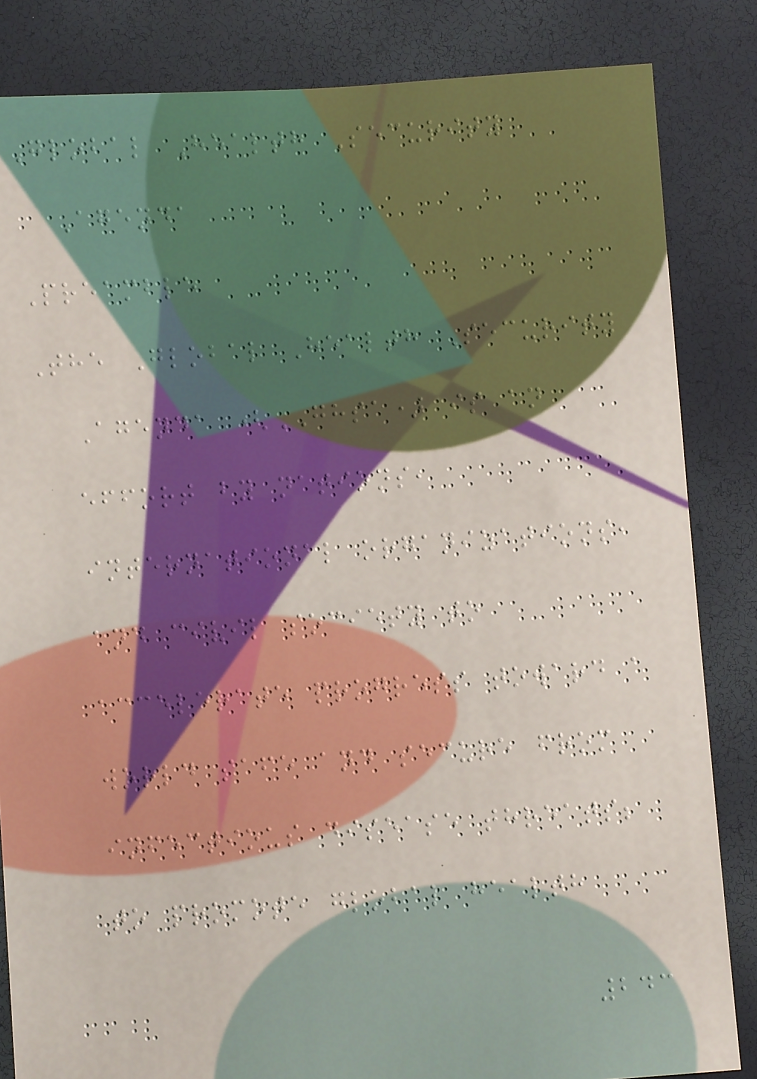Global Health Security
Agenda
Preamble
The Global Health Security
Agenda (GHSA) is an
effort by nations,
international organizations,
and civil society to
accelerate progress toward a
world safe and secure from
infectious disease threats;
to promote global health
243
